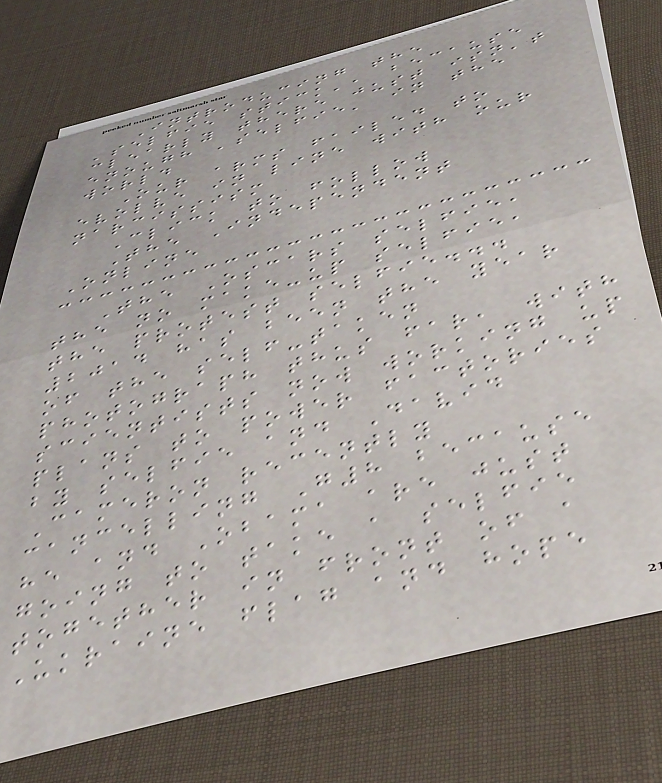Introducing the
'selfie stick', because
clearly there just isn't
enough 'selfie' in the
world
Our arms failed to
evolve in line with our
narcissism
Click to follow
The Independent
Online
The Oscars selfie,
the no make-up selfie,
the protest selfie...
2014 has been the year
of the self-taken
photograph thus far, with
scientists now working up
plans to power factories
by selfie and David
Cameron recently
cancelling G8 because
he and Obama are just
going to take a selfie
together in front of a
Ukraine flag and hope
